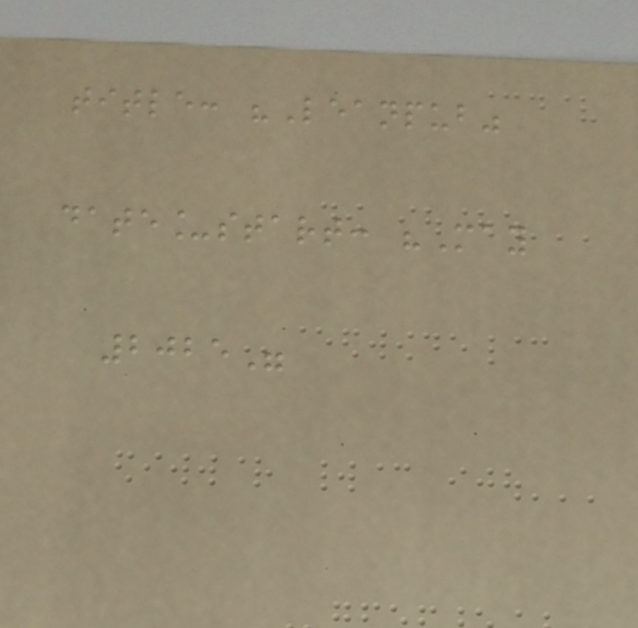title: "Leanpub"
date_start: "May
2025"
